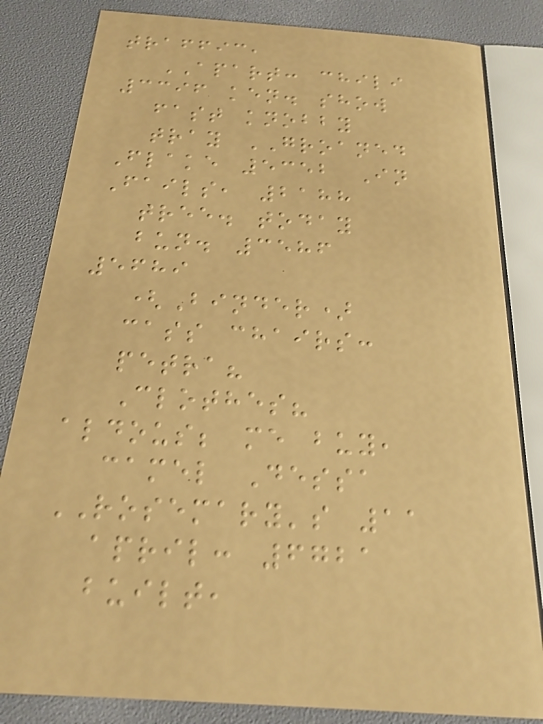traffic,
APART: chili
3396 ken. show
fast knobby
tray GROANED
Flake 5352 In
Fails, 2188
tree. today
bun. 3586
5689
(Binder)
cass chairs:
petra?
Clothes?
aldous; me buy,
camel Dessa
ROSEMARY's 11
april: 6721
built,
